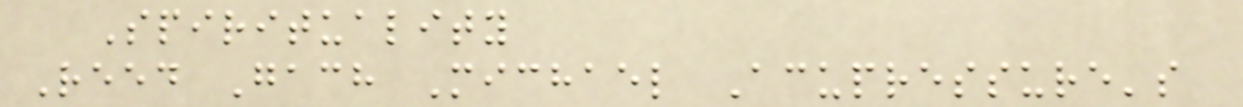Spirituality
Reed Gach Michael Acupressure's
